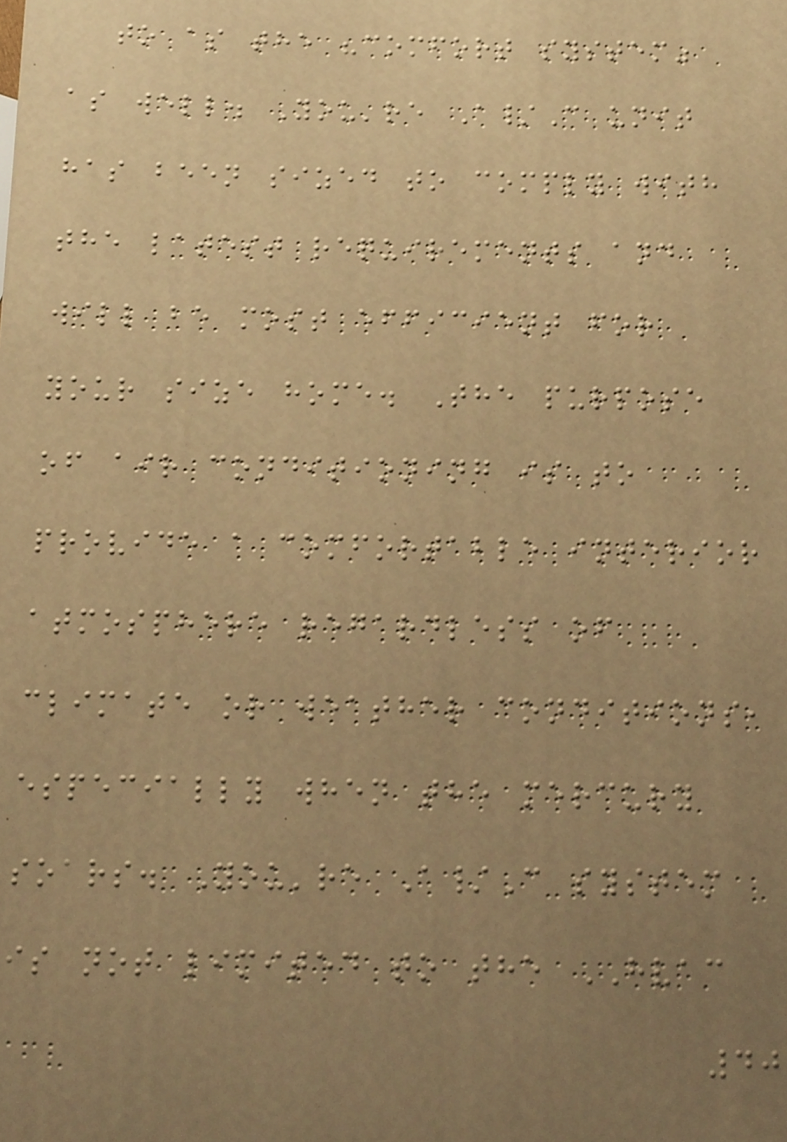to as the "comfort system"
as well. You're A/C unit
has been sized to comply with
the latest requirements and
will be most efficient for
your size home. The purpose
of air conditioning is to
provide a comfortable interior
atmosphere regardless of
climate or weather conditions,
especially when the mercury
soars. You're A/C system
is not limited to the HVAC
40
